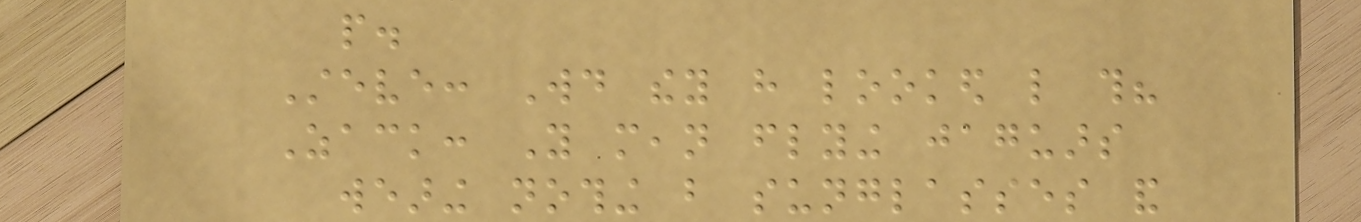people.
Steve: Would they have looked like this?
Zack: You mean flying jaguars
wearing nothing but sunglasses and
